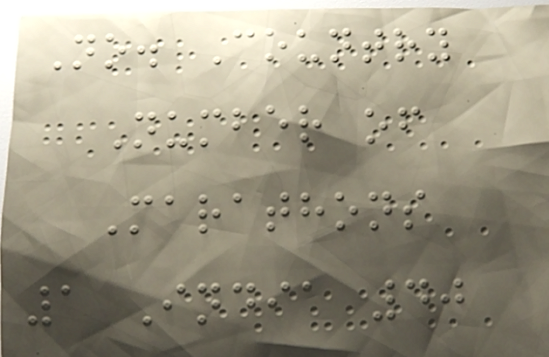No. Country
Number of
Marathons
1 India 40
